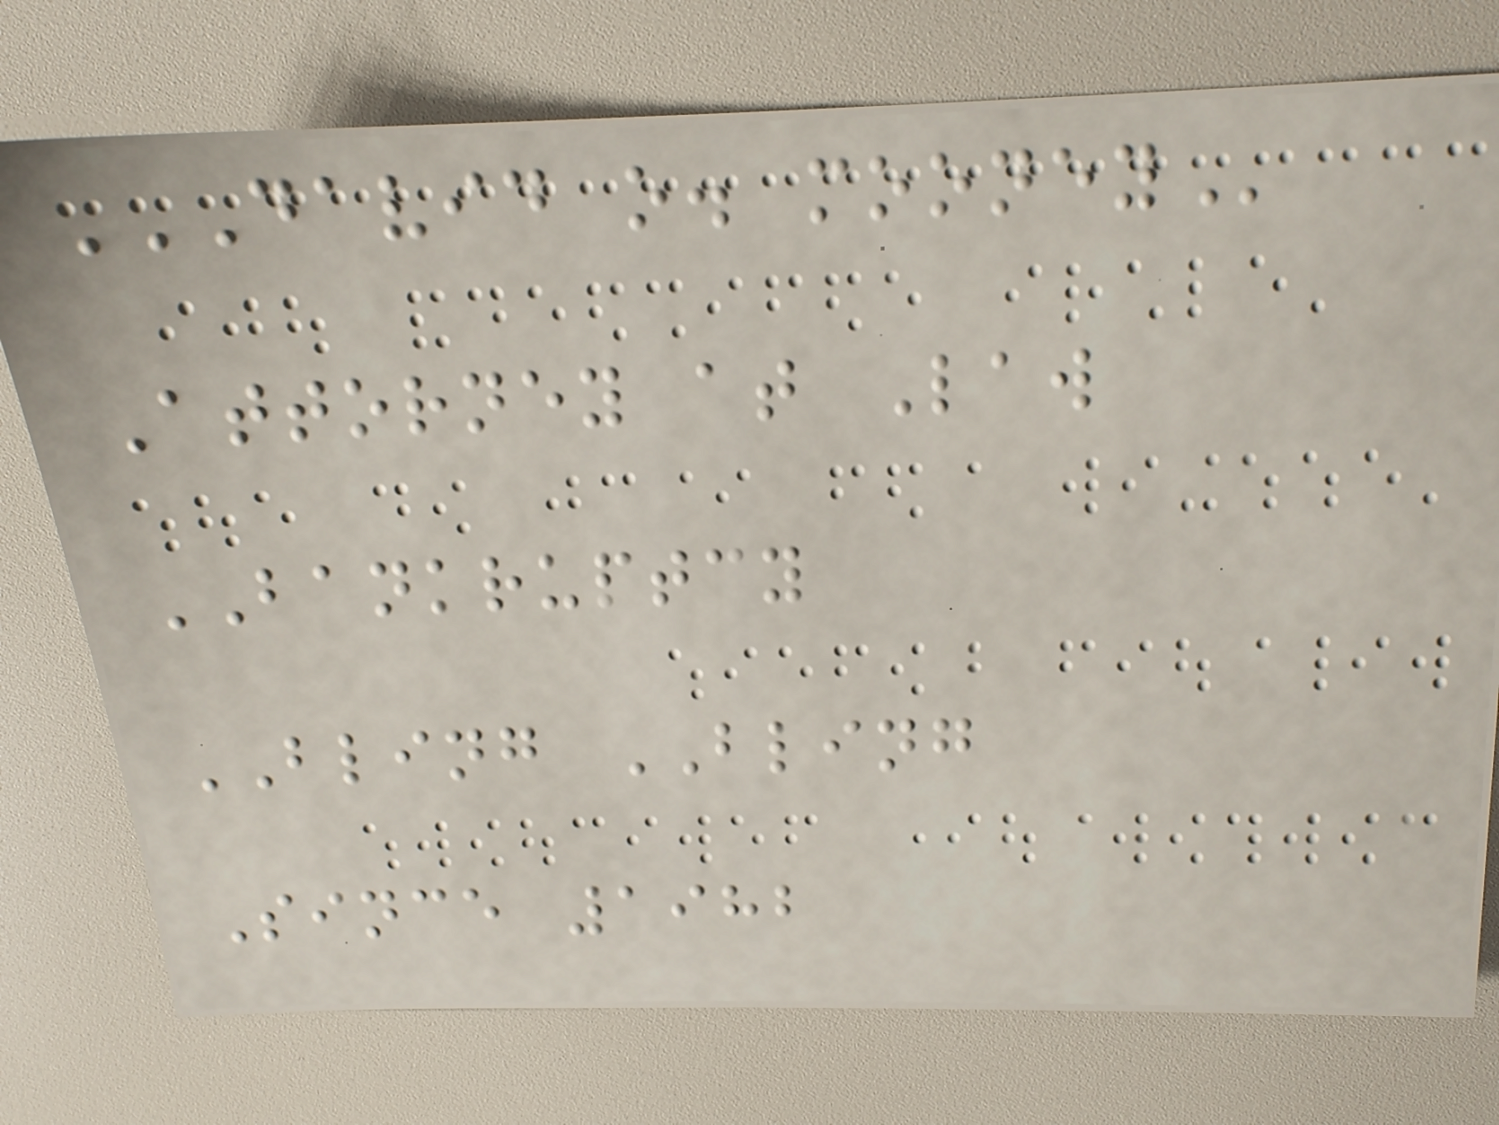DAVID O. MOONEY
Attorney at Law
BANKRUPTCY
BLING BLING
Since 1982
